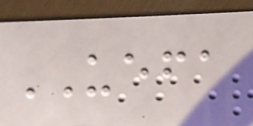UEFA
